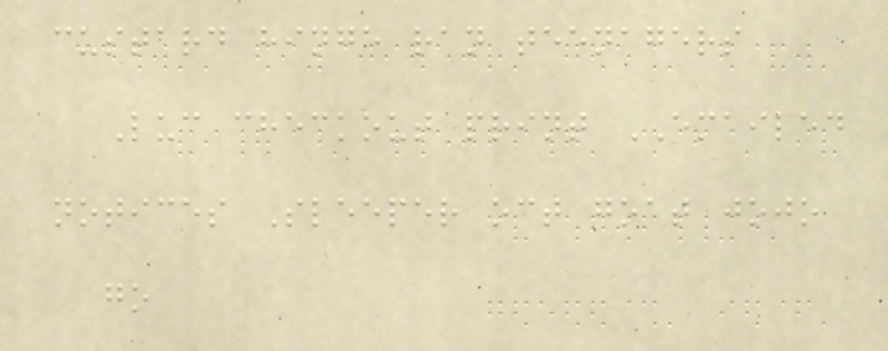custard hinge ran teenagers
Luc checkout print EMAILED
notices Sleeper oct goat jojo
go
